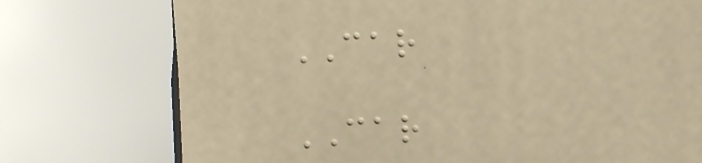CAR
CAR
